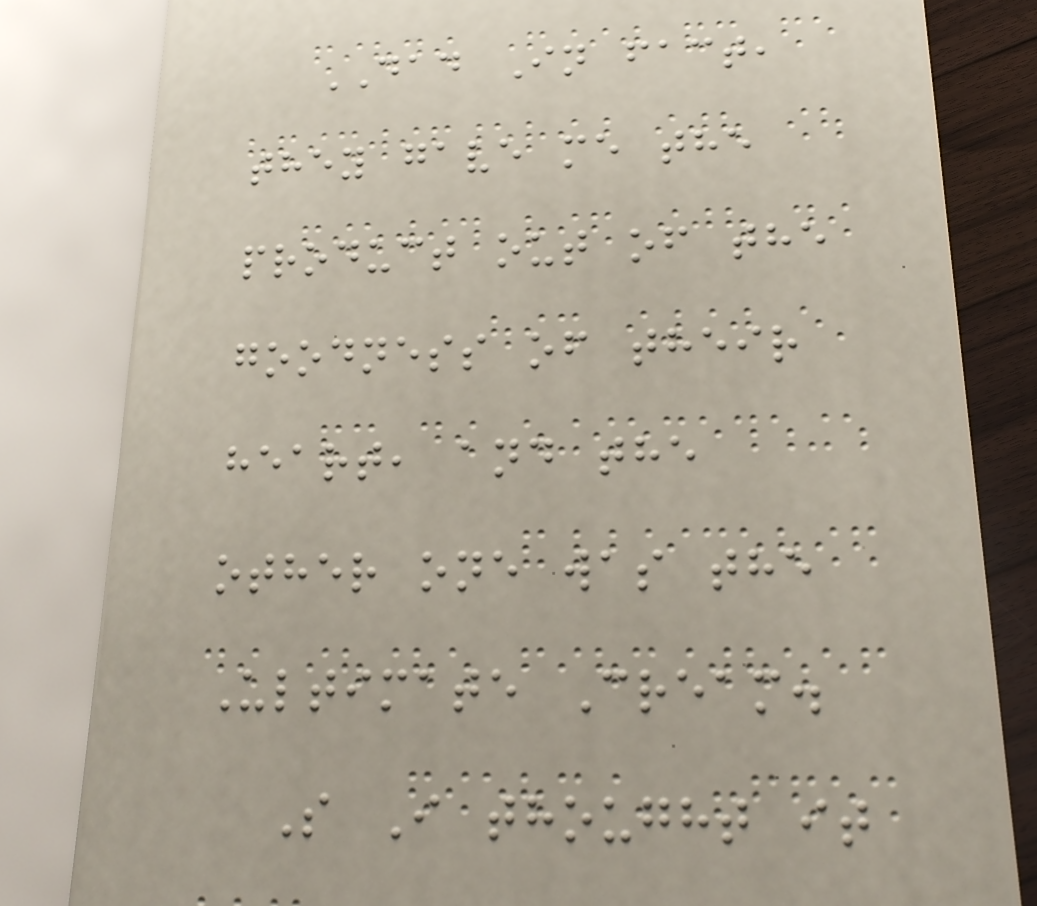DAD In fact,
they gave me the
product out of the
goodness of their
heart, and the
other one was the
Ultimate Cream.
S I thought it
